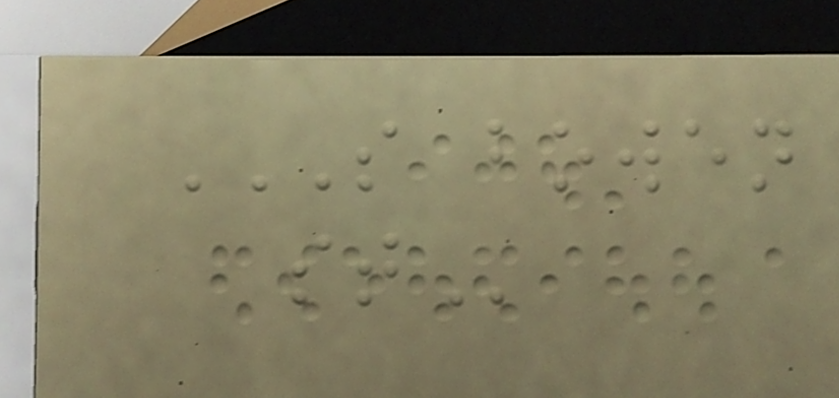S BOWEN
ST
